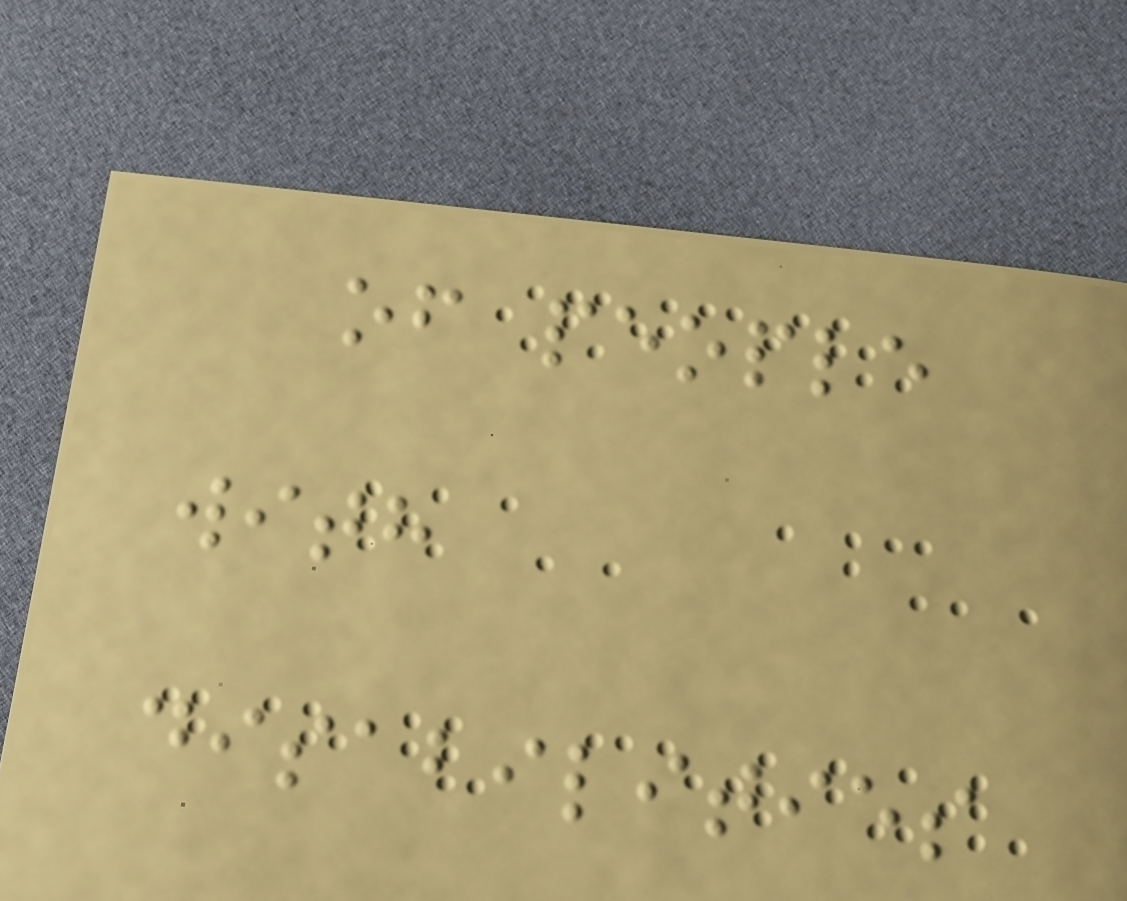of people
with
disabilities
